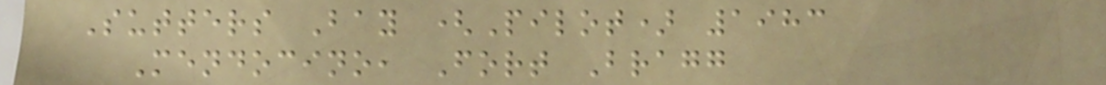Sutters Bay (Pilot) 1983
Mendocino, Fort Bragg
